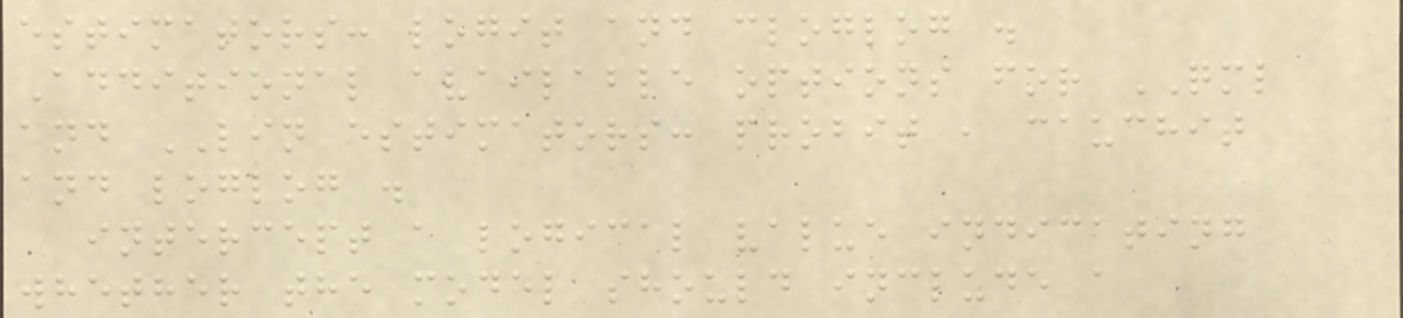estimators: logit and cloglog .
Additional available options for QML
and LIN estimators: probit , cauchit
and loglog .
intercept a logical value indicating
whether the model should include a
